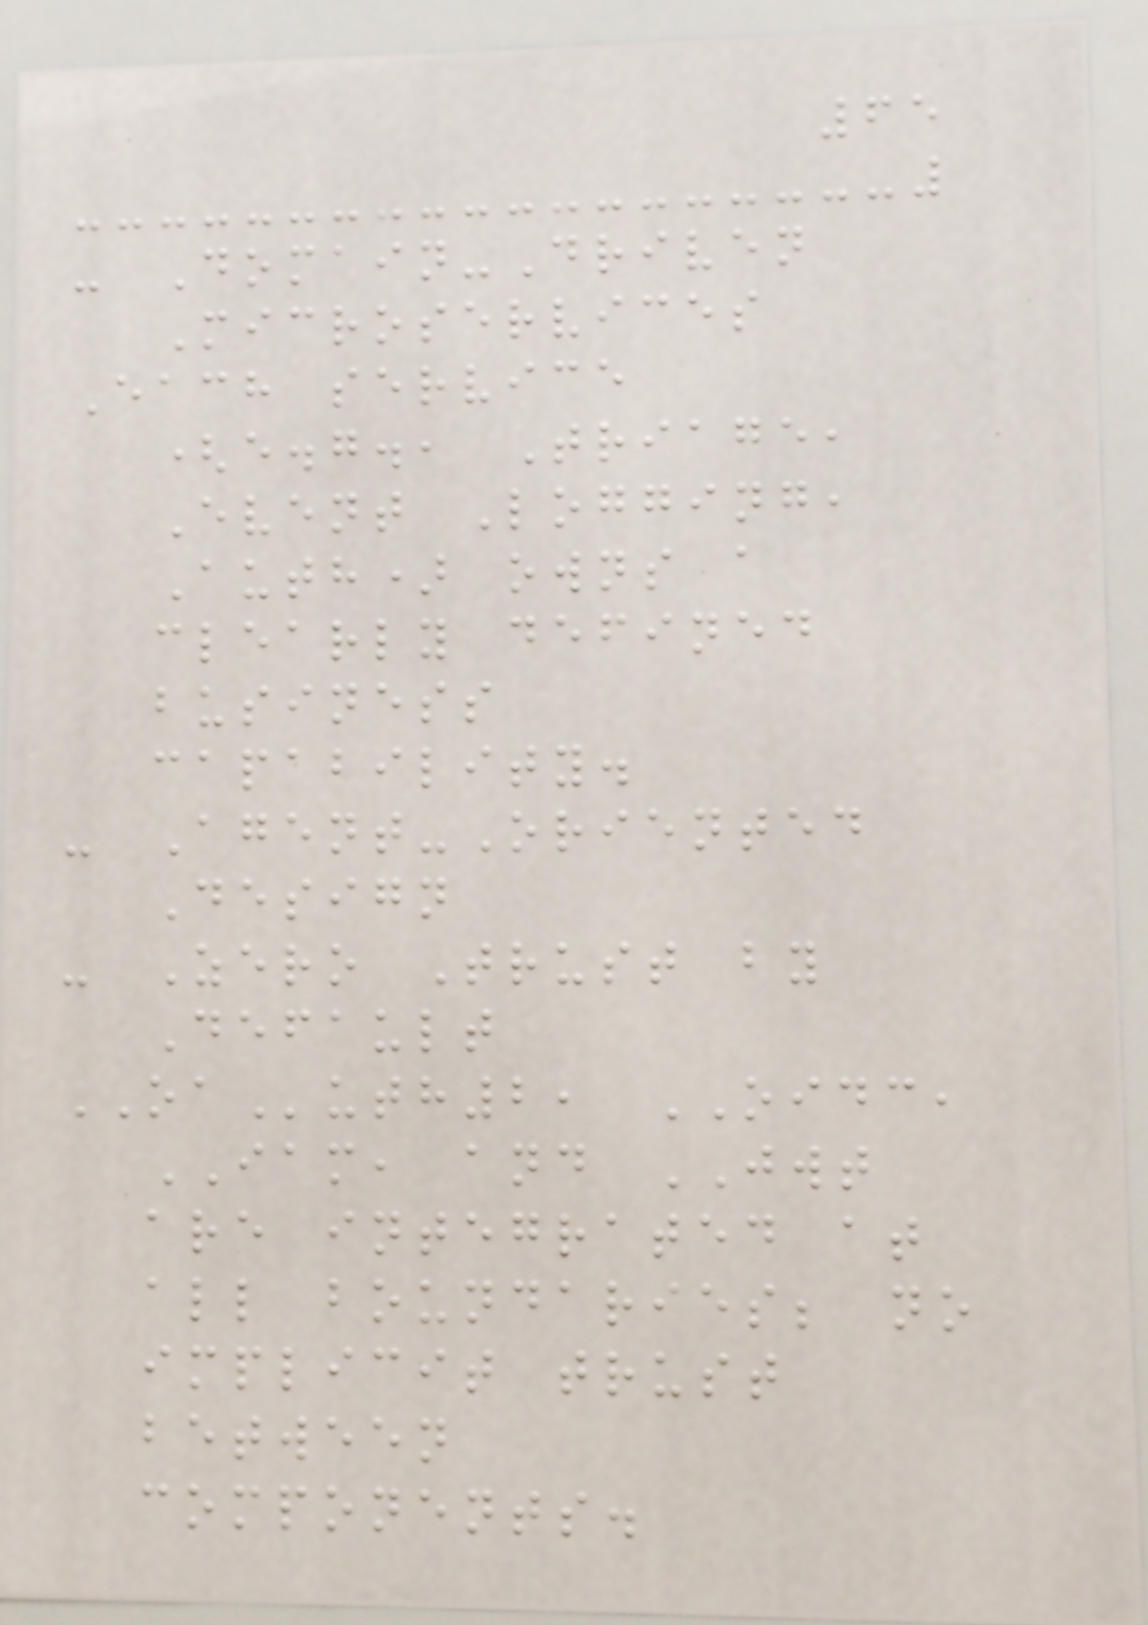65
- Domain-Driven
Microservices
Each service
(e.g., Triage,
Event Logging,
Auth) owns a
clearly defined
business
capability.
- Agent-Oriented
Design
- Zero Trust by
Default
OAuth2, OIDC,
IAM, and JWT
are integrated at
all boundaries; no
implicit trust
between
components.
